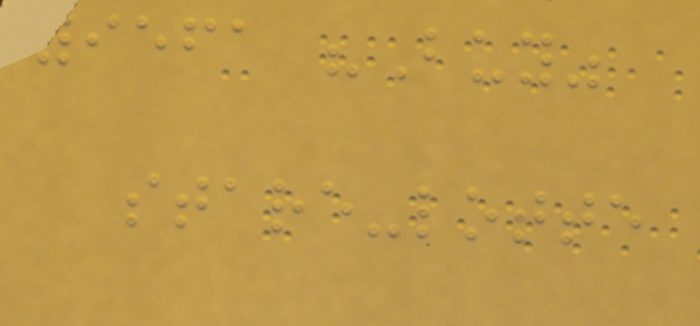9561 "Buy"
stare-lotte
